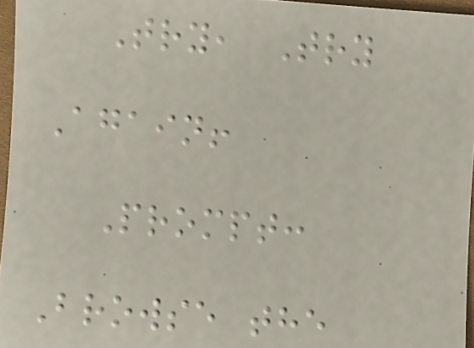Try, Try
Again!
Prompt:
Browse the
